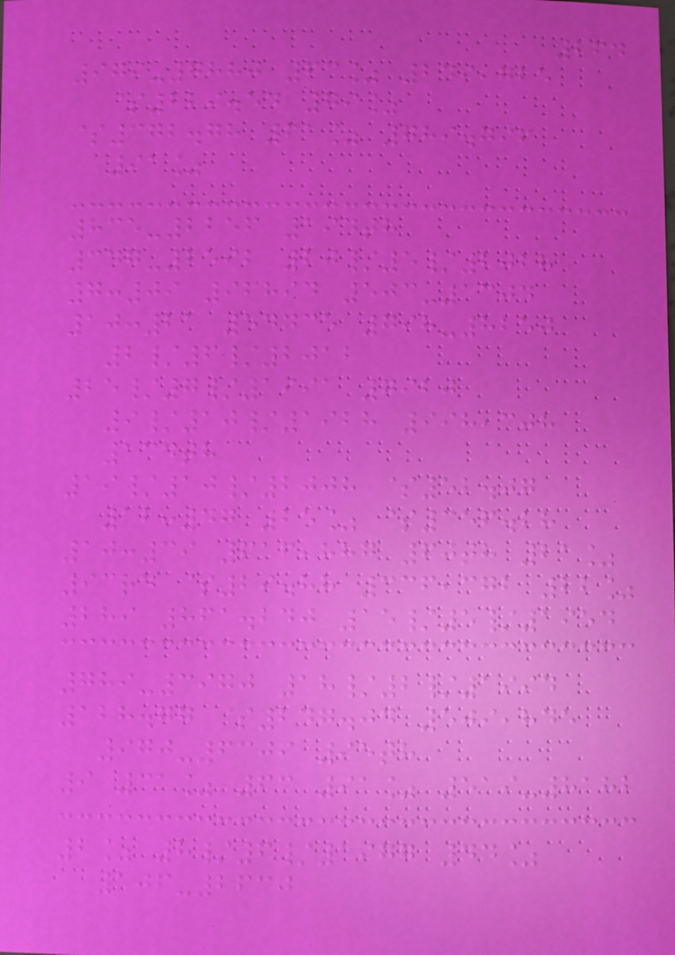264
979-7880 63% 249,725
$229.54 79%
$372.78 61% 789.796
91%
835-2256 194th
347-2592 20/5/2028
7:09 96894 503-1304
10:21 54435 798-8250
2/6/2012
25/7/1991 7920
9/10/1928 998,308
134th
19/10/2008 $52.07
12:47 25% $356.28
10:39 616,887 60th 21%
93rd $29.88 336,372 22%
289 861.240 15/5/1954
789-3970 18/2/1994
128.77 $247.04 509,845
970-6309 95th
9 31% 63 91% 519-8182
2% 8/6/1977 44%
106-2630
